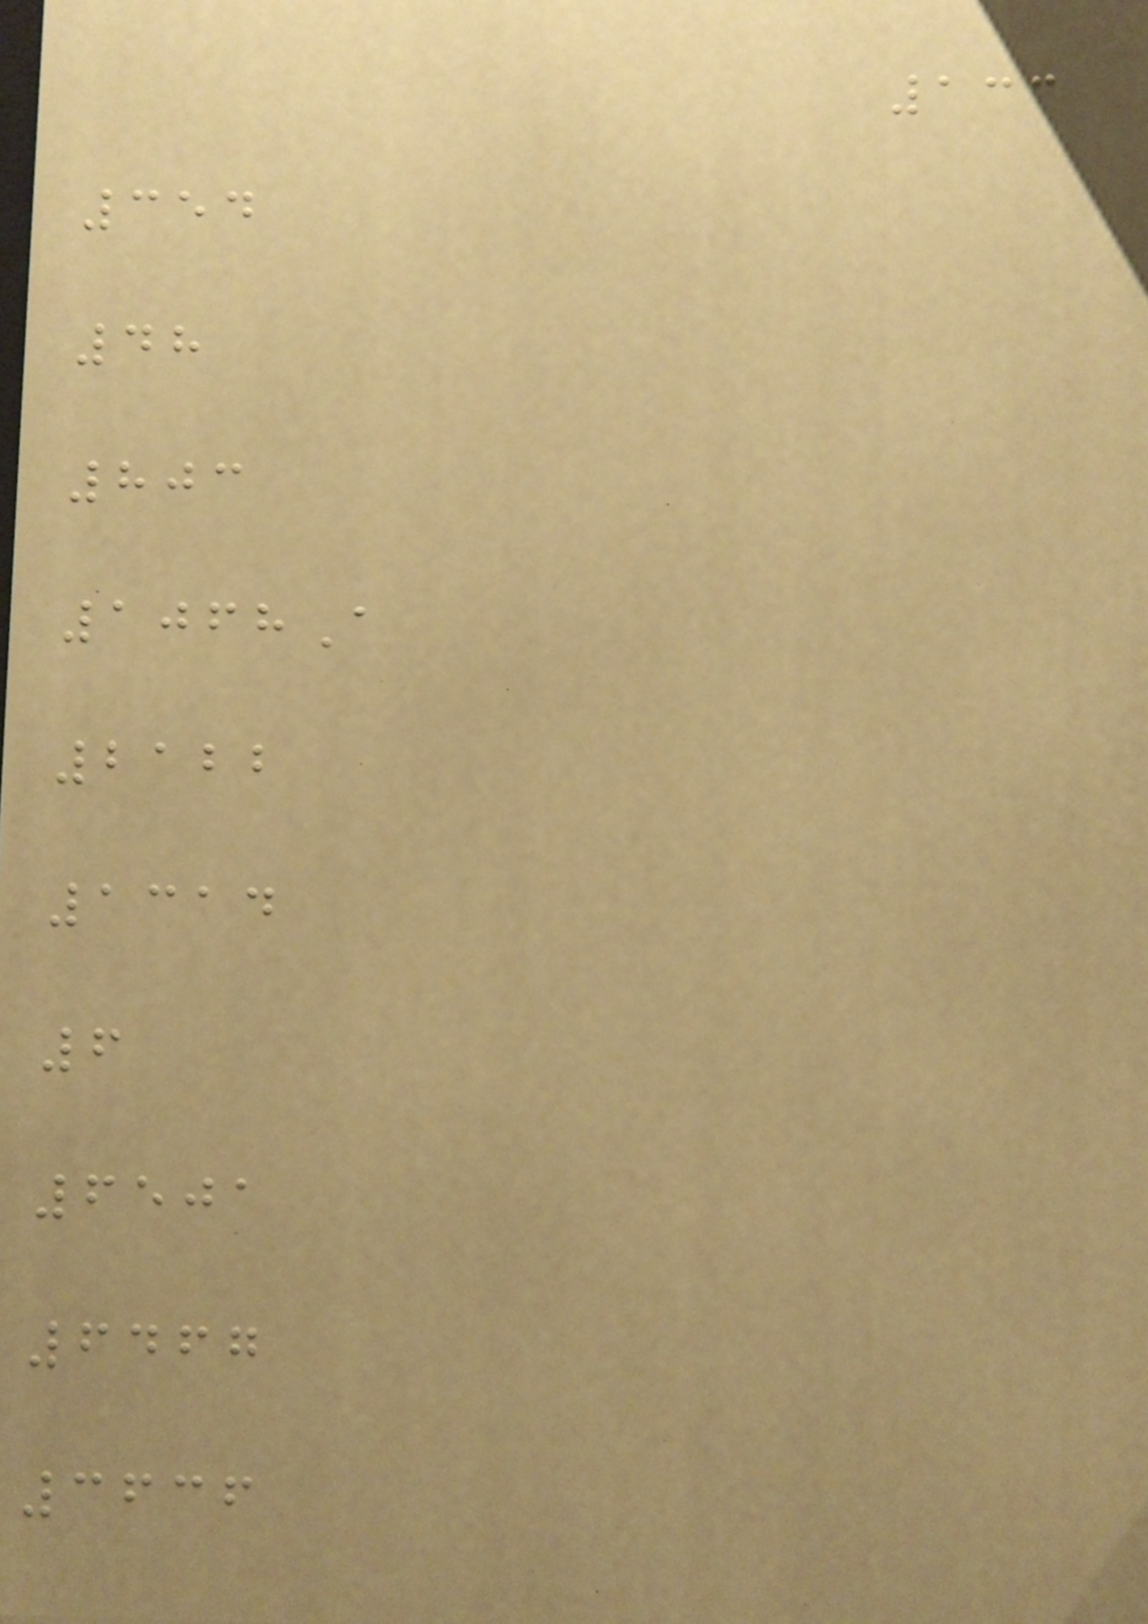133
354
48
803
1068A
2122
1314
6
6501
6467
3636
